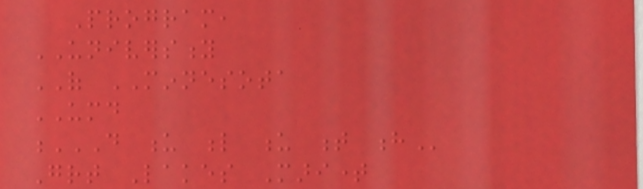Program,
UNIVERSITY
OF MINNESOTA
UMD
D U L U T H
Great Lakes Maritime
